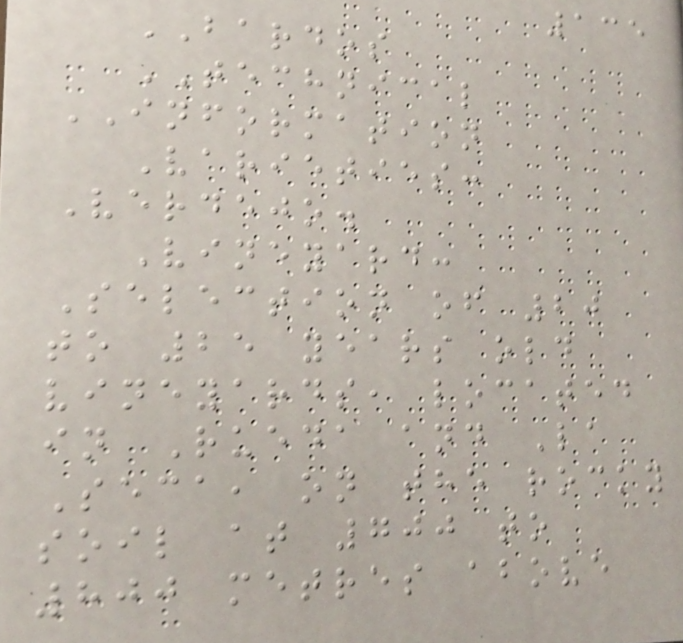135
BARDOS
TECHNICAL
INFORMATION
Varieties:
Verdejo.
Vineyard:
Selection of 20
to 25 years old
vineyards, located
in Rueda and La
Seca, on the rocky
soil at 700 to
800 metres above
